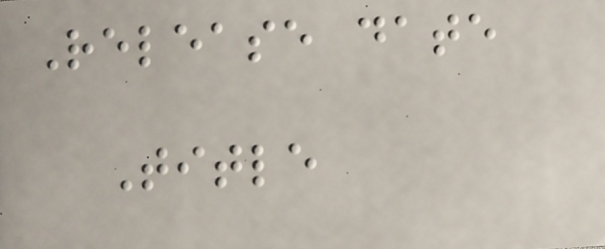Release date
Title
